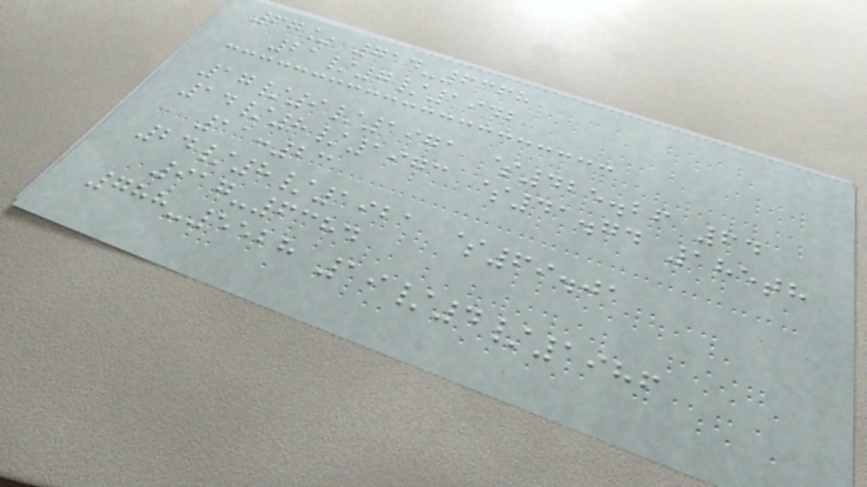67% 714-6368
21/7/1942
17/9/1971 $425.26 64
14/8/1973 $41.74 185th
11:23
24/8/1921 $69.01
917-6384
788-5528 19/4/1986
